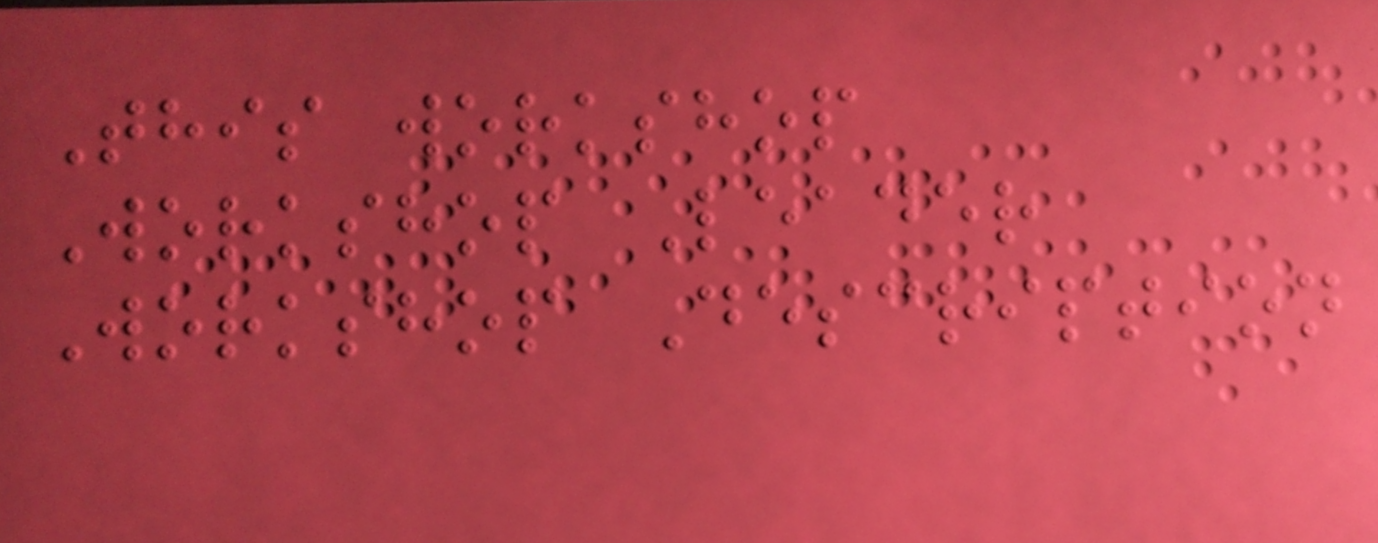This workshop
Workshop Leader
Workshop Description
